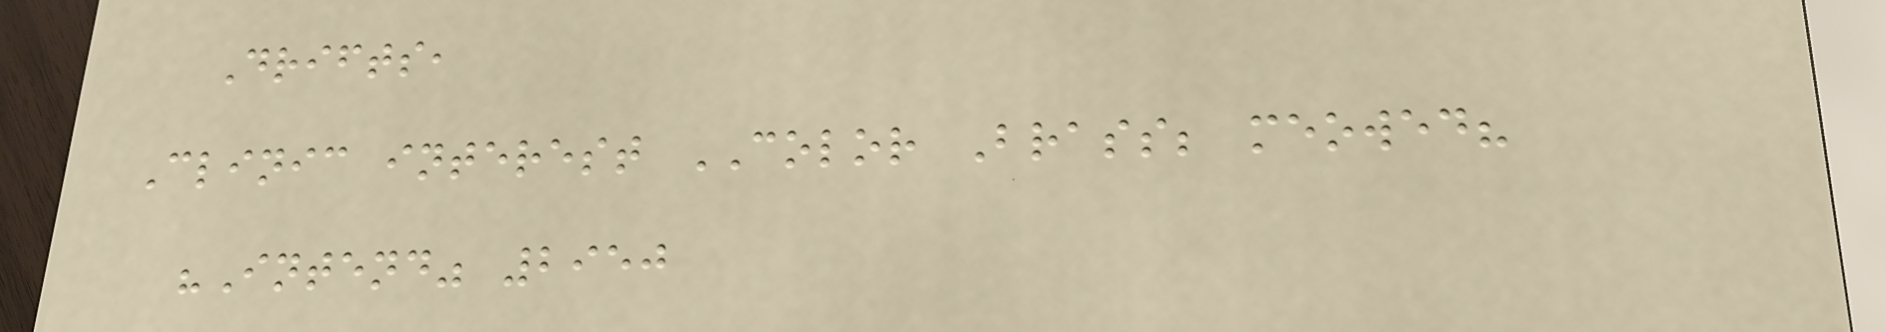Drifts,
Clinic interest COLOR Brass; meowed?
"Intend" 2950
